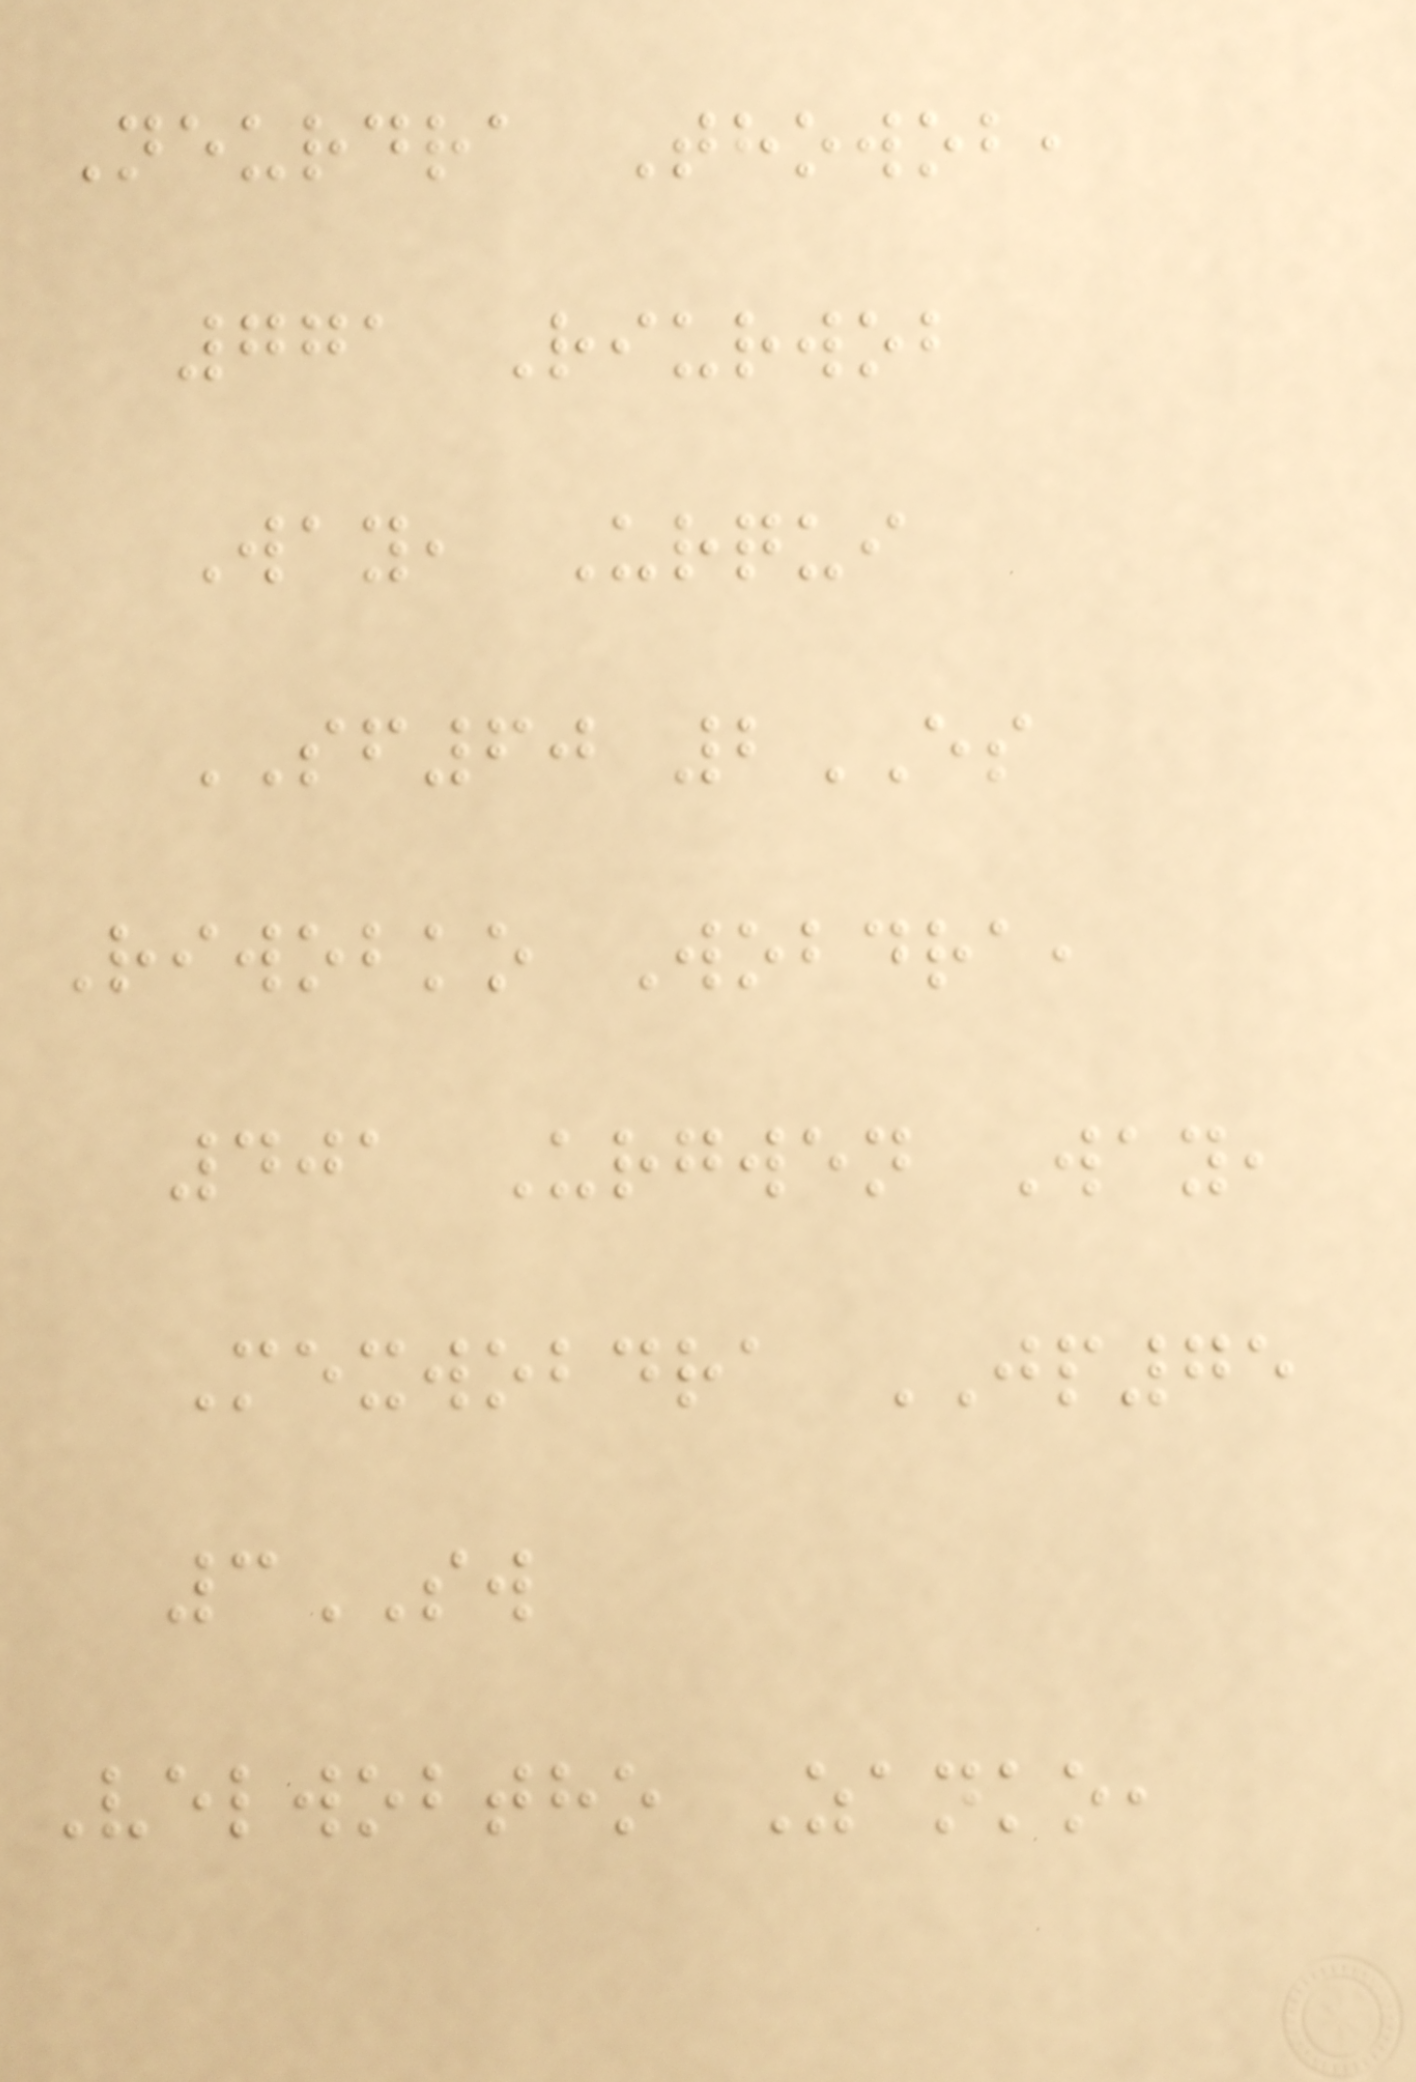Neurdra Thowob,
771 Riurwob
Way, Urqui
SF60 2ES
Riwobko Wobdra,
401 Urgwen Way,
Mexwobdra JP75
3SW
Velwobtho Zanko,
